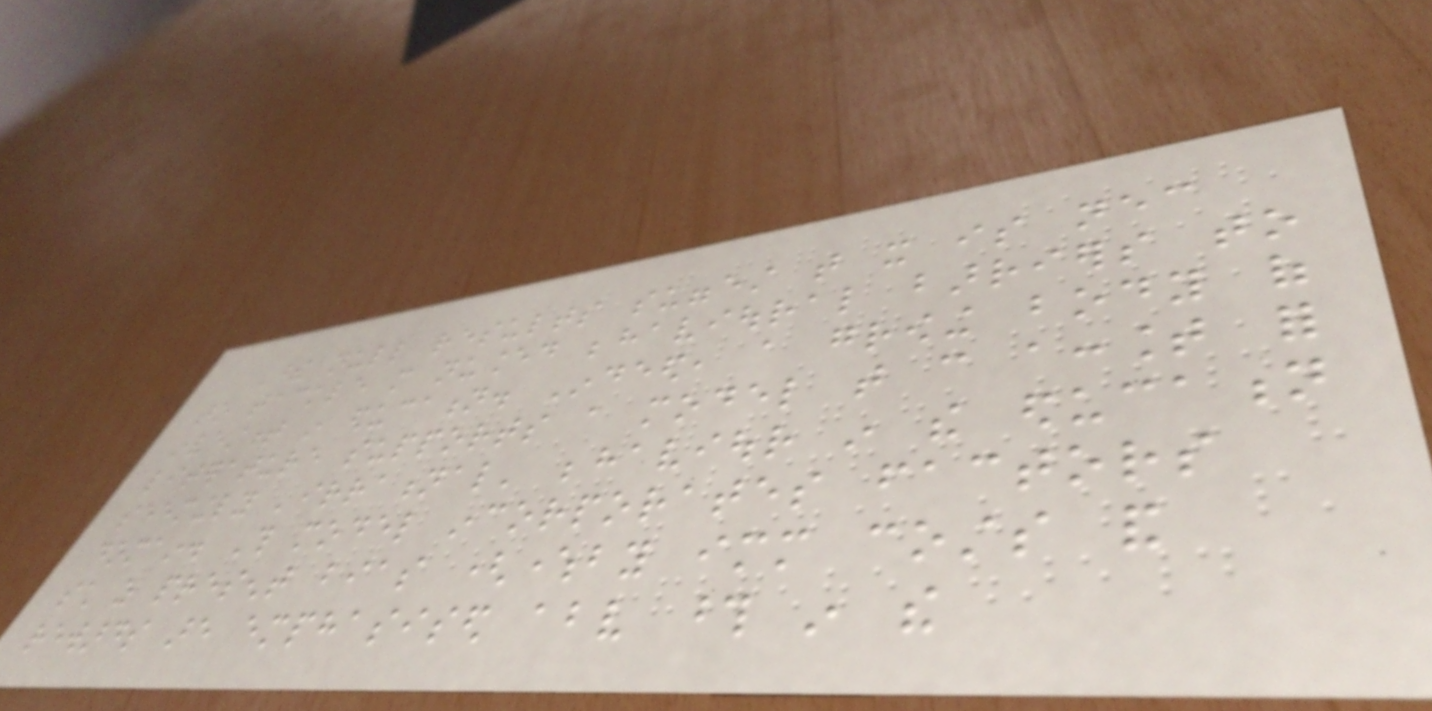These null results suggest that it is necessary
to tackle more nuanced behavioural barriers to
investment in education. Indeed, a growing body of
literature supports a model that can account for
seemingly 'irrational' behaviour in the education
domain. This model incorporates factors
such as present bias (whereby immediate costs and
rewards are emphasised above those in the
